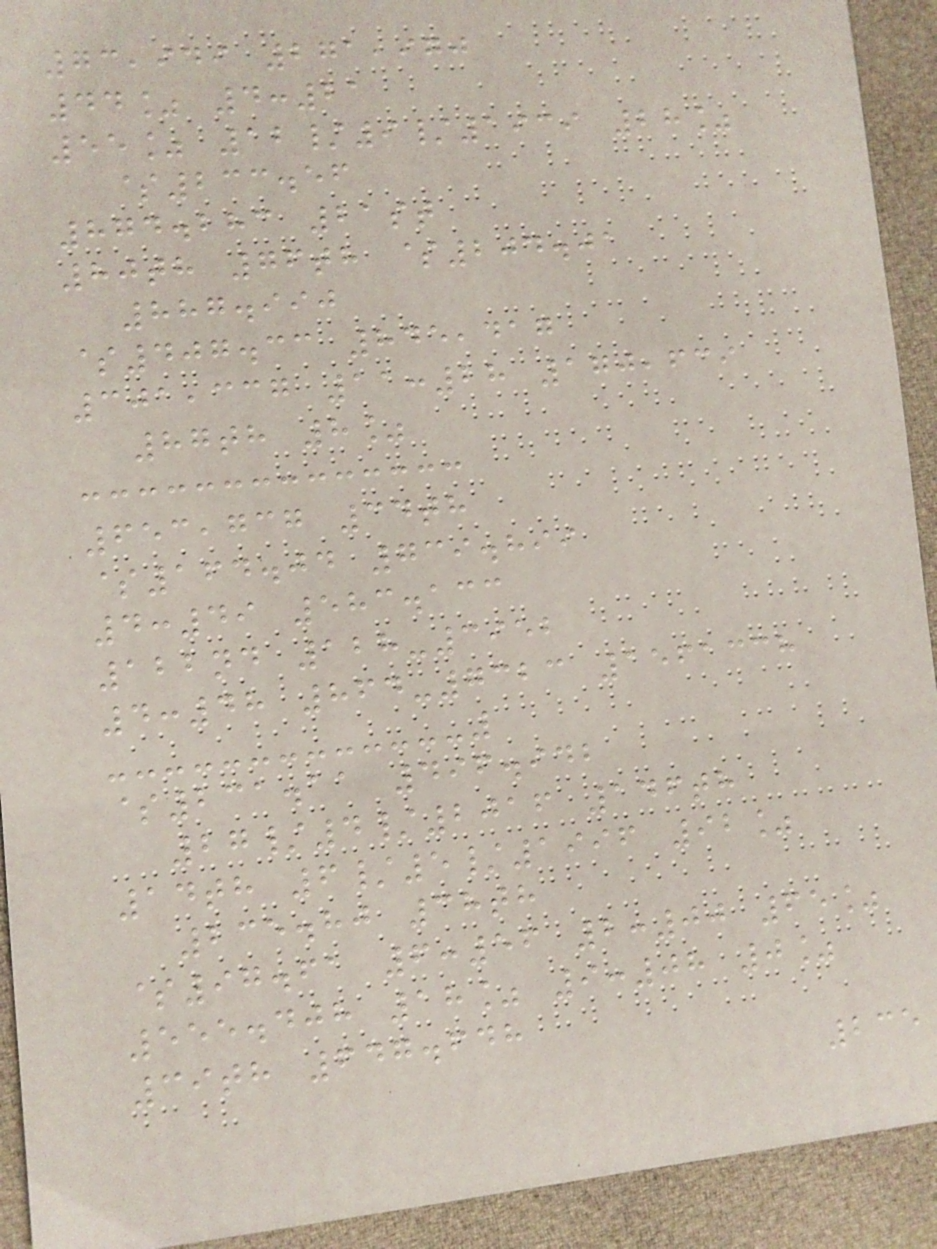73,949 271,970
44% 4:21
55% 12/9/1939 28%
$233.56
874.283 21st
80th 76th $204.01
887.990
$407.33 845,417
301,337 11:28 170,639
87th 8%
653,737 34th
$164.04 739.899
4:49 583.133
122nd 128-3952
4:48 864-7323 1561338
$231.11 496.942
27/4/2016 146th
14th 6/5/1996 92%
235.80 38th
$97.61 6:56 2:00 65%
555.408 18% 9:08 0%
39th 647.648
235
